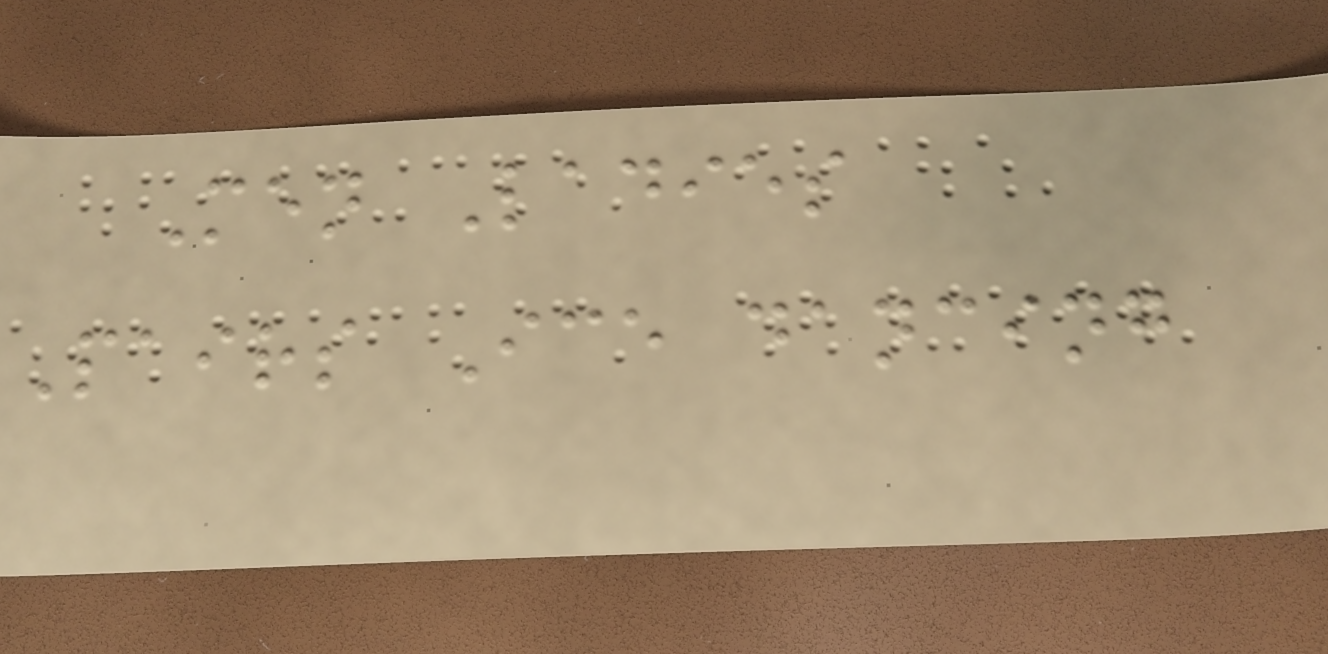Men Ladies
Pairs Ice dancing
